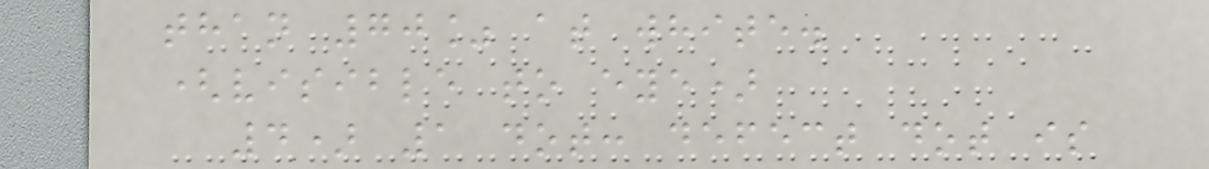than 70% at white.
(visible to eye)
4) 1 dot: defect dot is
